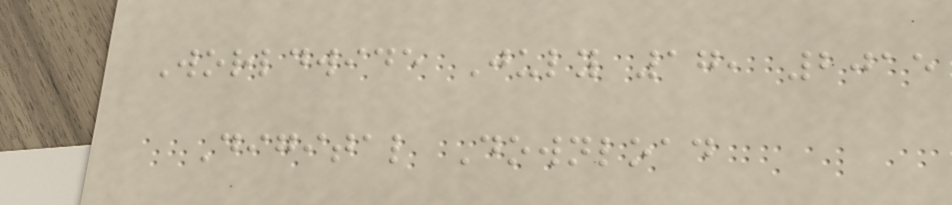Worldwide July 17, 2015
Digital Download
